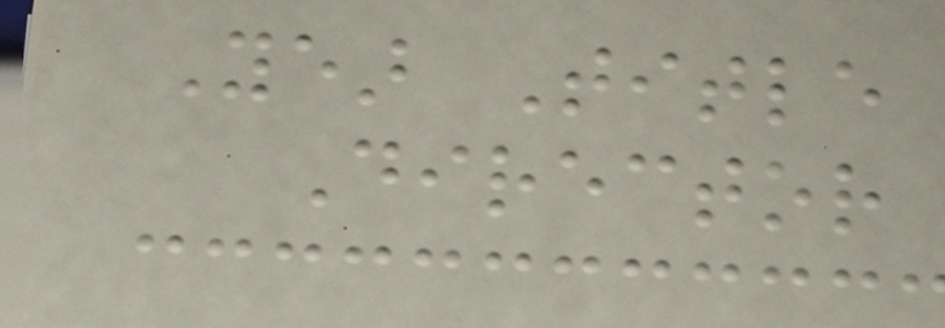Year Title
Director
